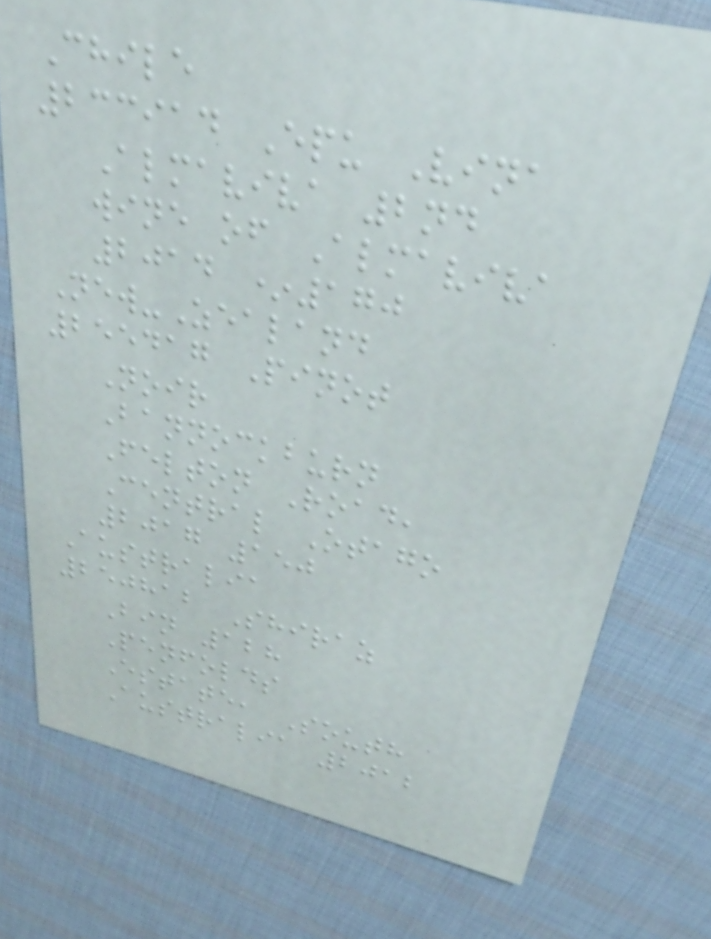Chile
233914 Epu Vina
Almaviva 2nd
wine of Almaviva
2014 *170
New-Zealand
255417 Pinot
Noir
Bannockburn
Felton Road,
Central Otago
2017 150
Australia
250812 Shiraz
Bin 128
Penfolds
Estate, South
Australia 2012
